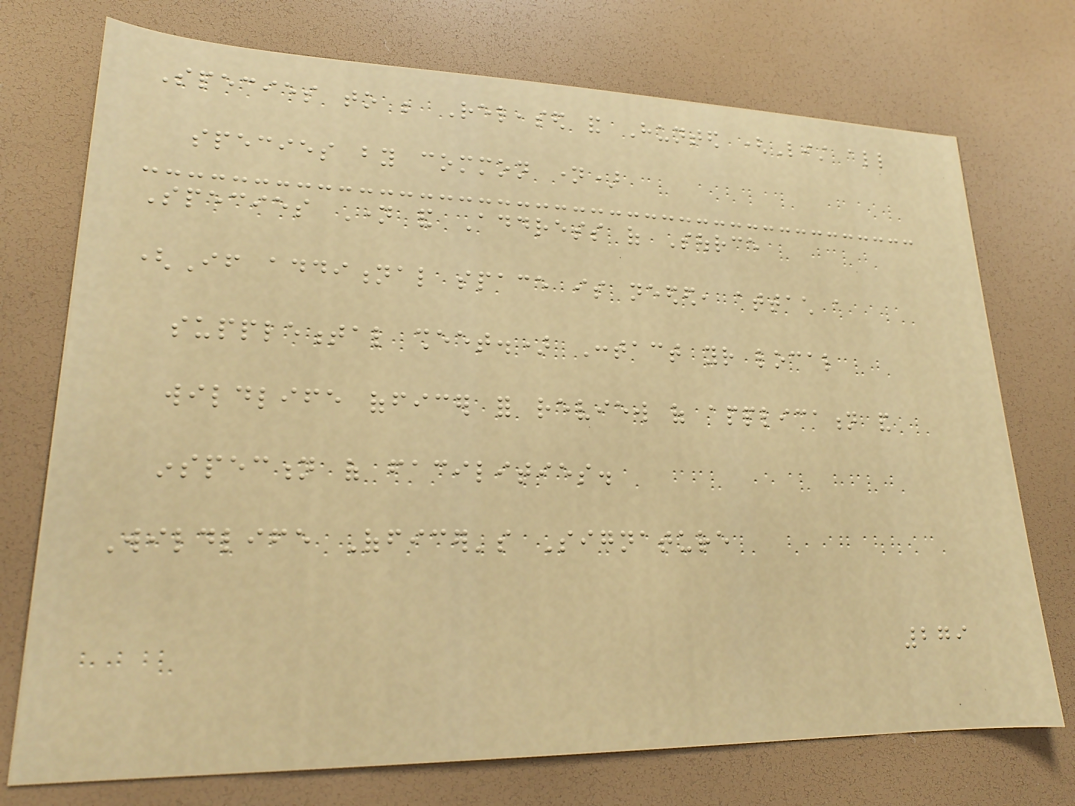Species to be Released and Hunted (List all
species by common name)
Species Name and Address of Source
(If additional space is needed, attach a
supplemental sheet.) Contact your local
wildlife officer for review of application and
inspection of facilities.
Wildlife Officer's Signature
279
